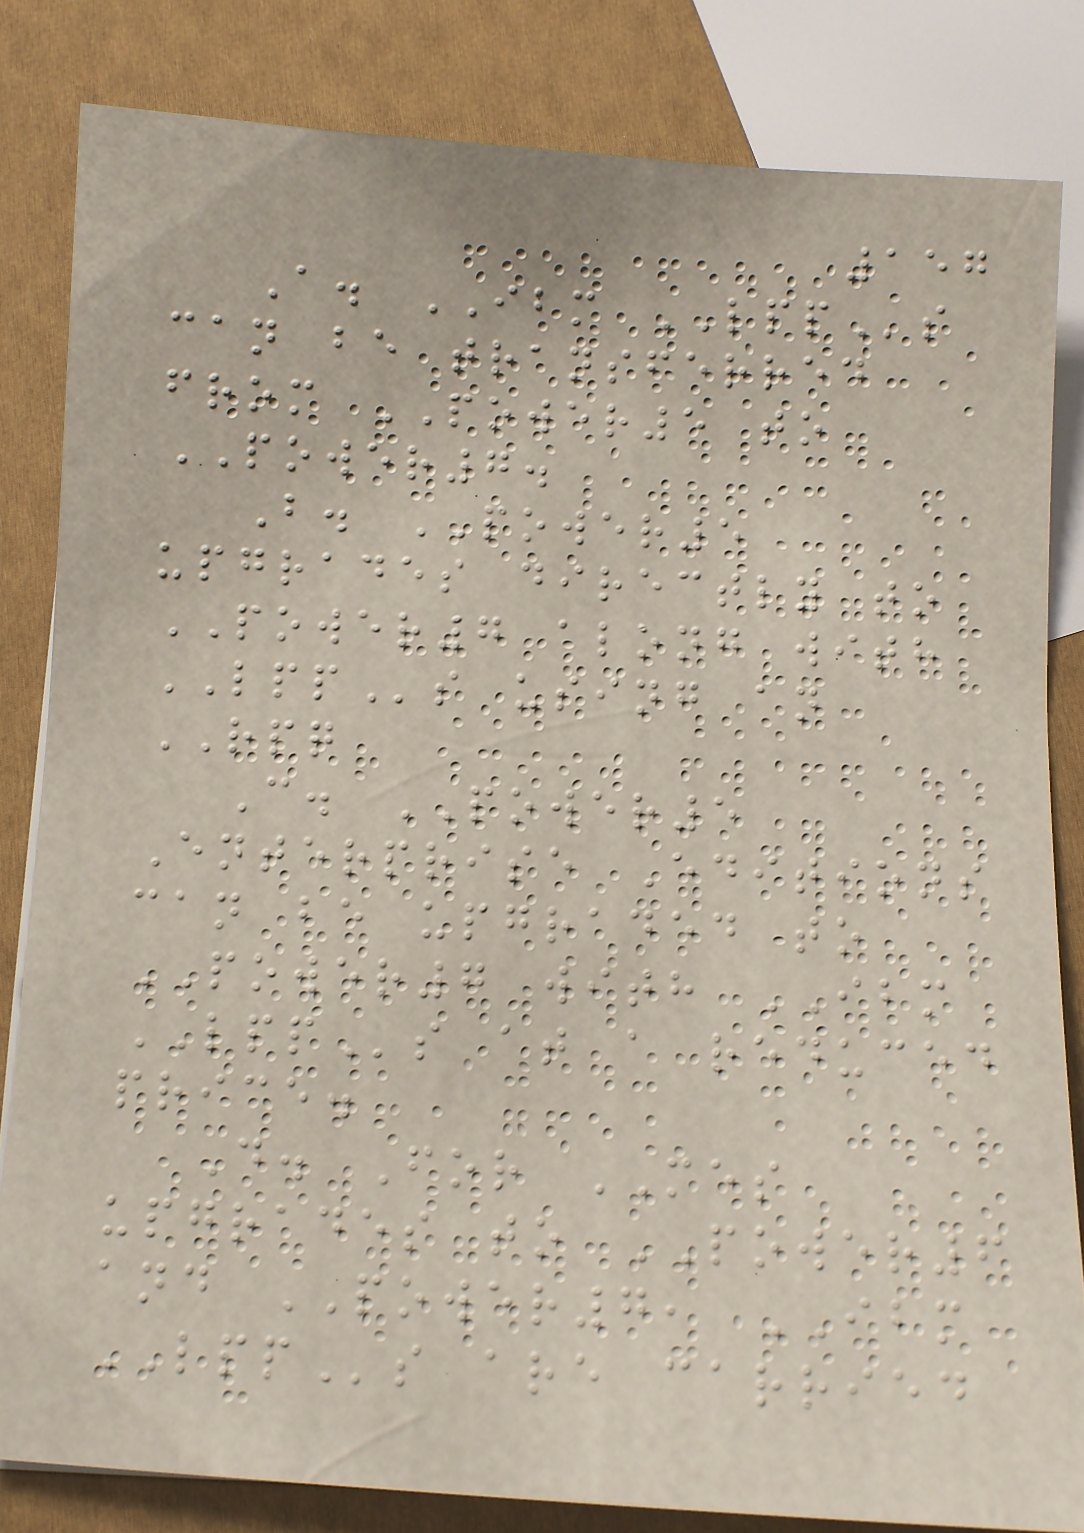157
A. IBM LPPs
can be transferred
from POWER5 to
POWER7.
B. POWER5
upgrades directly to
POWER7 along with
LPPs using an
RPQ
C. POWER5
Enterprise Editions
can be upgraded to
POWER7 with IBM
LPPs at a reduced
price.
D. For MES
upgrades to POWER6
and POWER7, IBM
LPPs are carried
